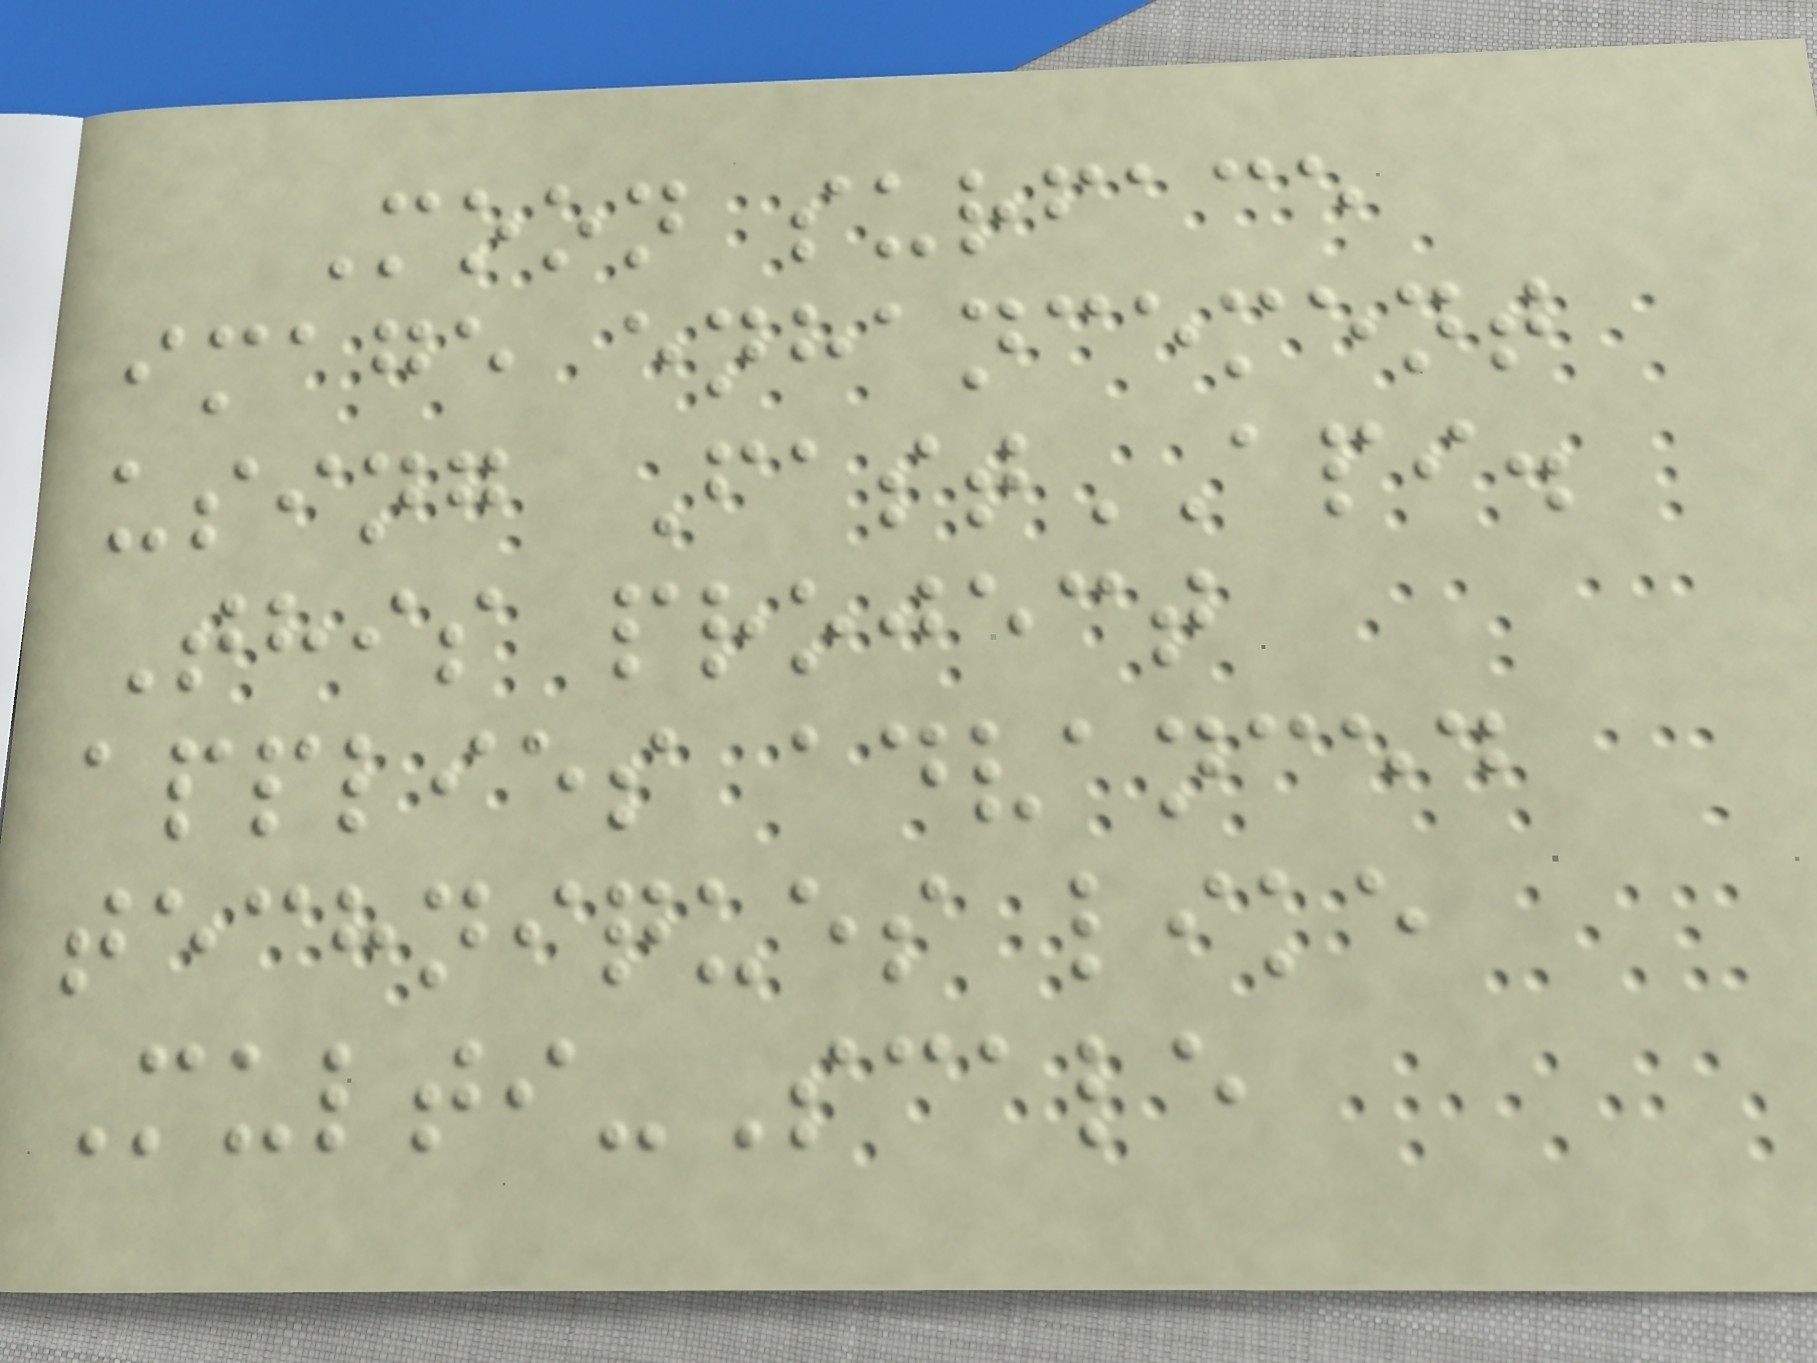Moon surface
image enhancement
using FastAPI.
This project
applies advanced
techniques like
Multi-Scale
